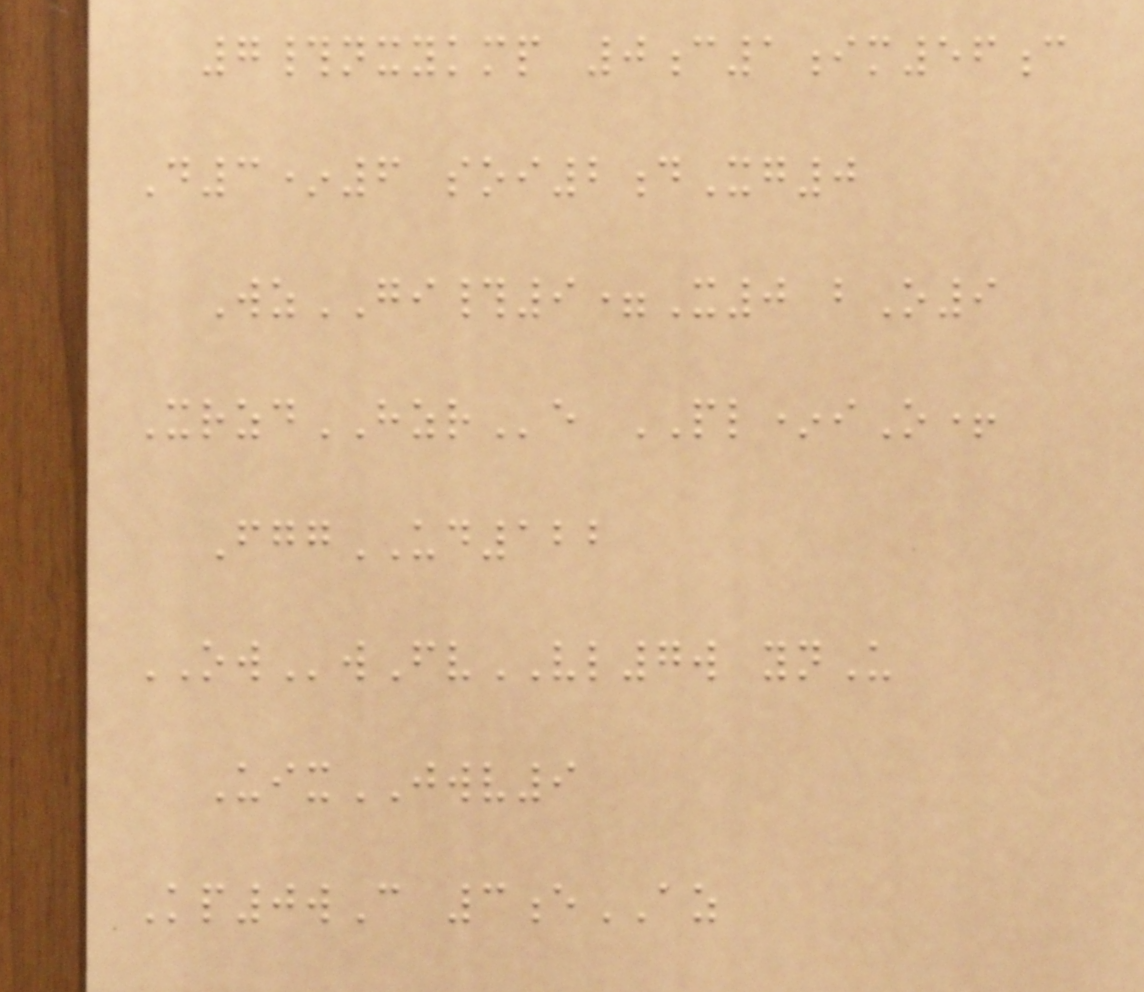7#nxykmp 0c1im56c
D3*6 soi2dXg0
WzGI#9=X0 bO9
XrzdHZRe PL*iO+
FggUD122
OWwFvVL7w ynU
UixJWV9
Kp0wC 3eAZ
